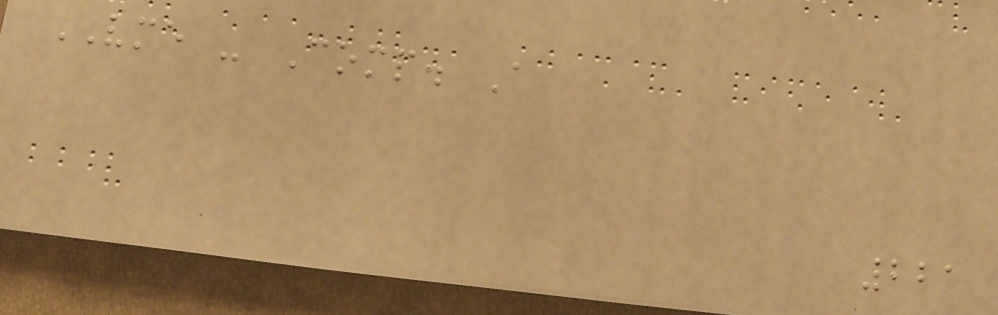VME - Comp. A
221
